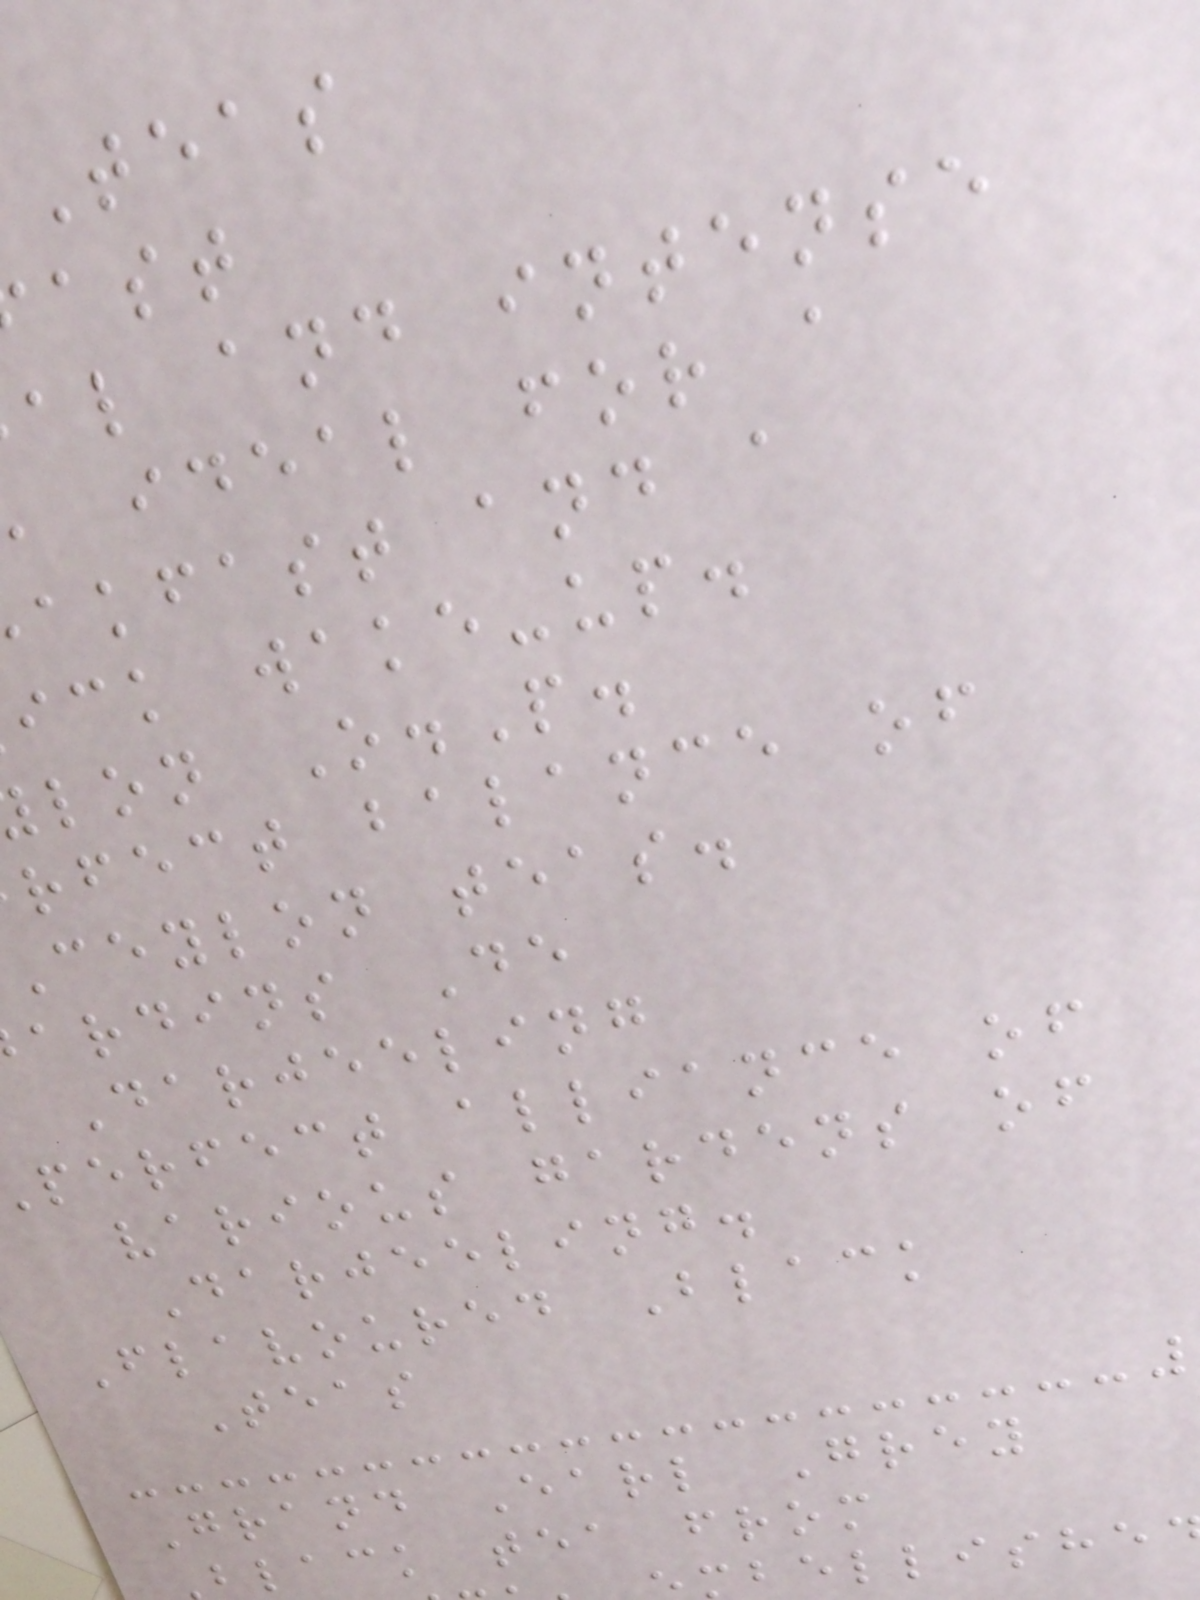Teas
al and intense
ideal for a
akfast and a
ick wake-up.
lon O.P.
rfect balance of
ceylon teas.
ardins De
Darjeeling
perfect alliance of
various gardens of
Darjeeling.
Flavoured Black
Teas
Grand Earl Grey
black tea from
